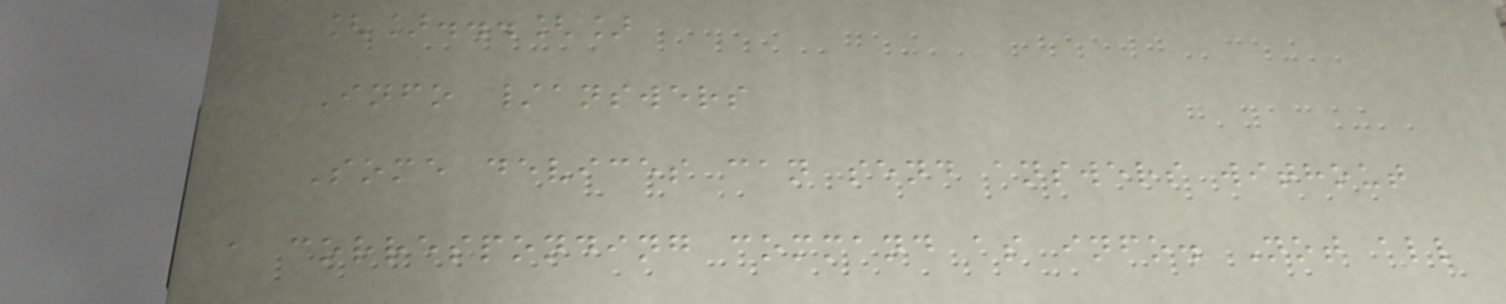[]...[]
Info /answers
Some devices can send answers without
a corresponding command as info. Not all
